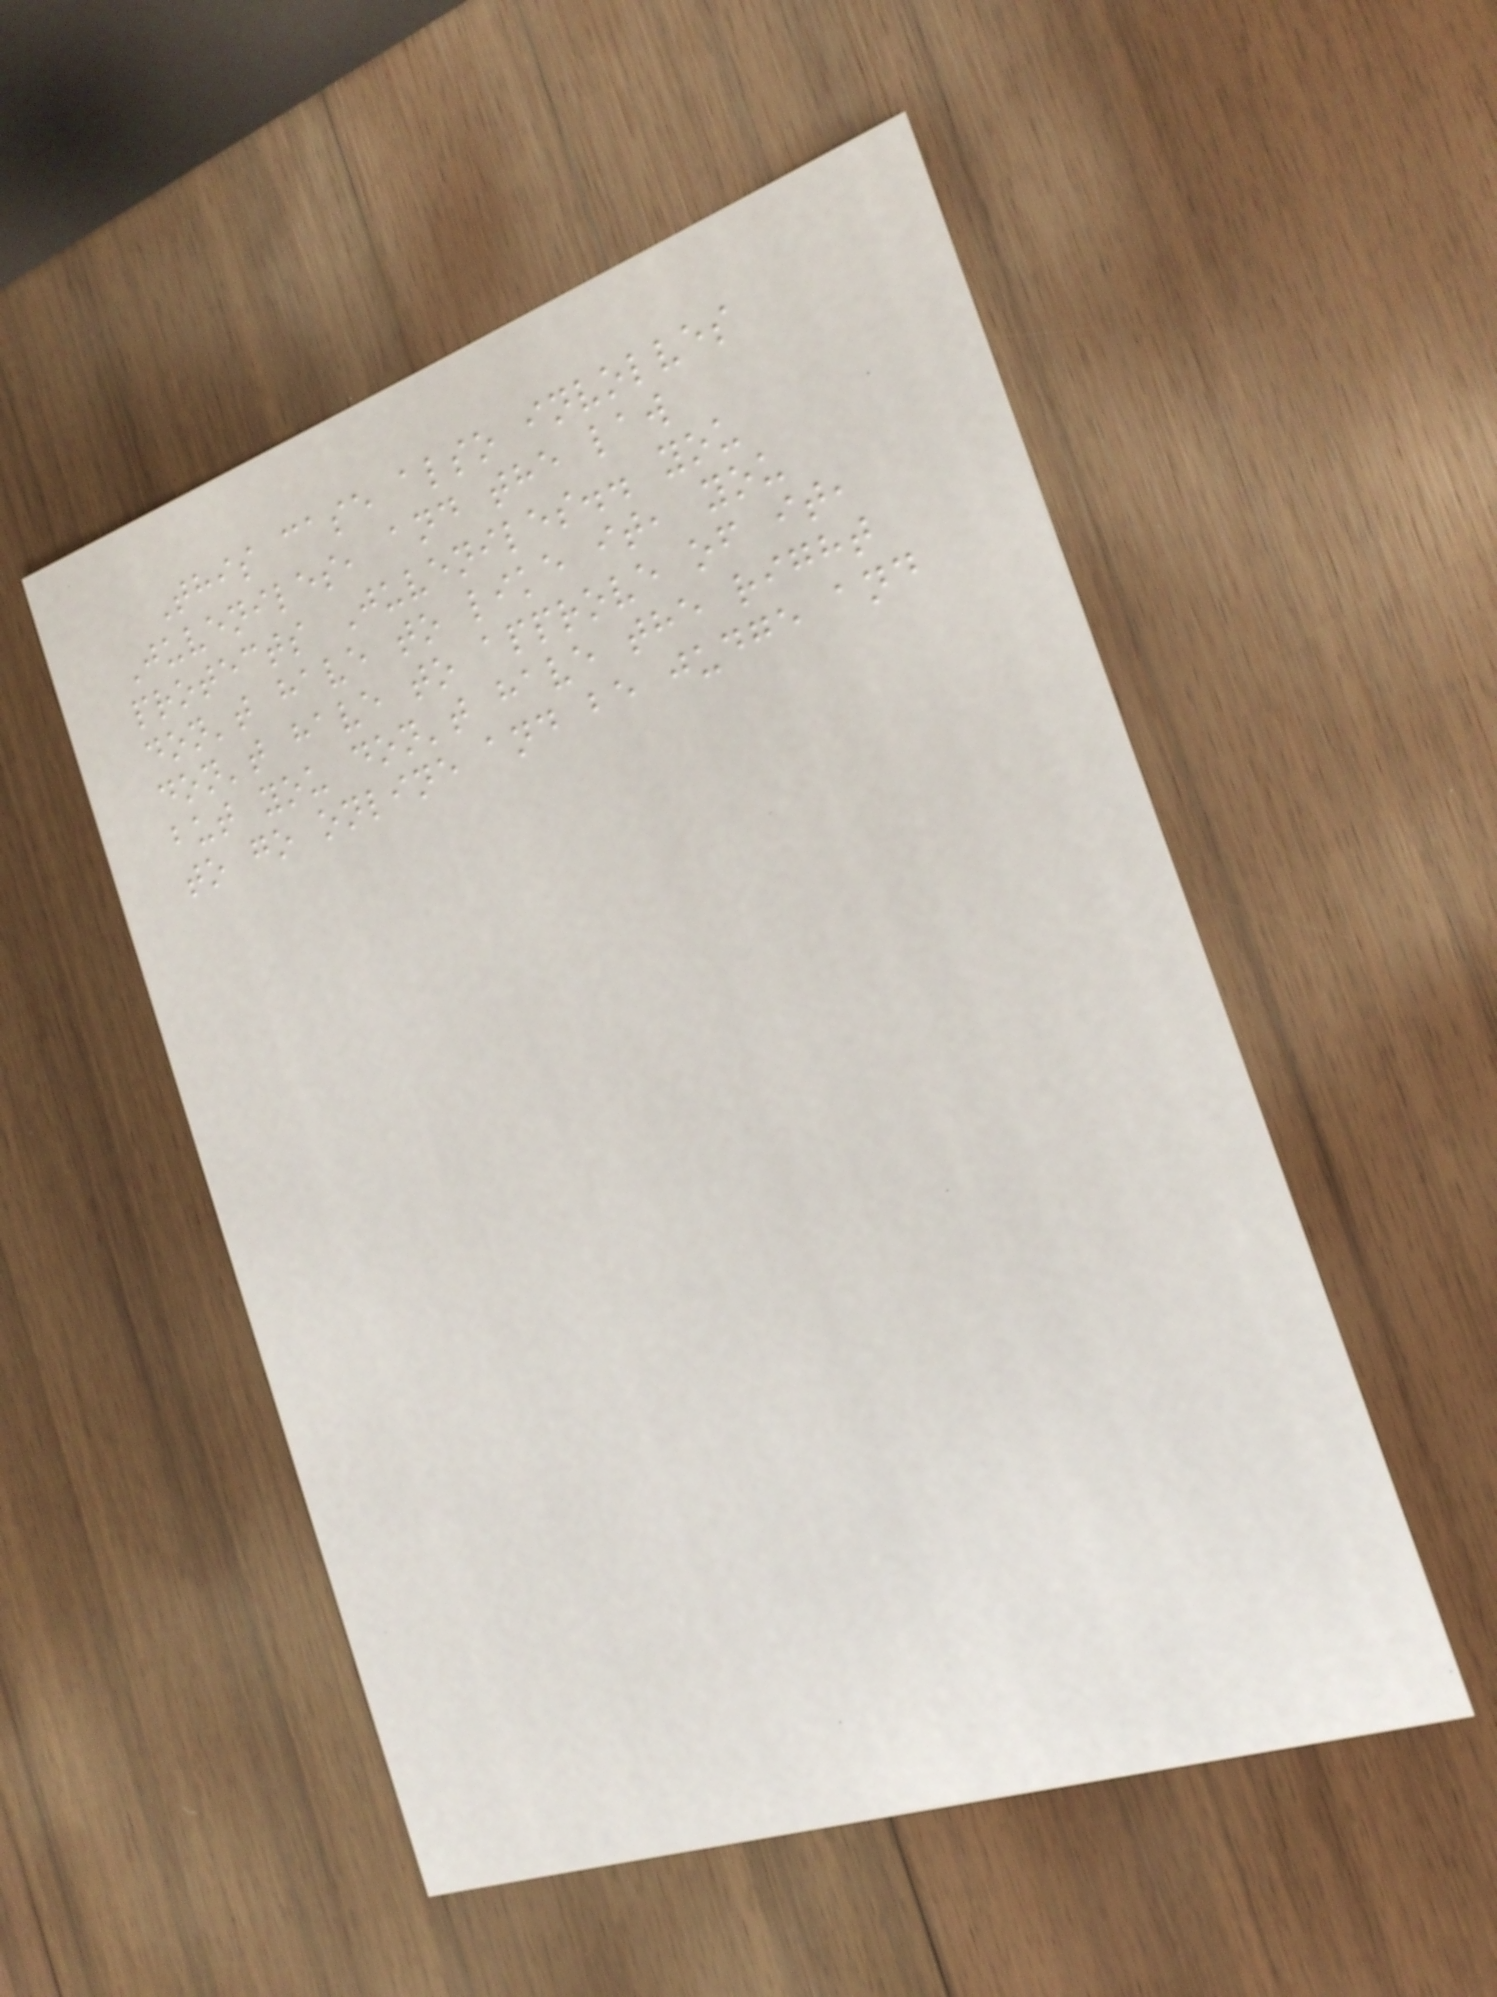This case also involves
Juveniles, and the law
protects Juveniles.. you
don't have to like it, you
don't have to approve of it,
but you don't have the right
to go online and be judge and
